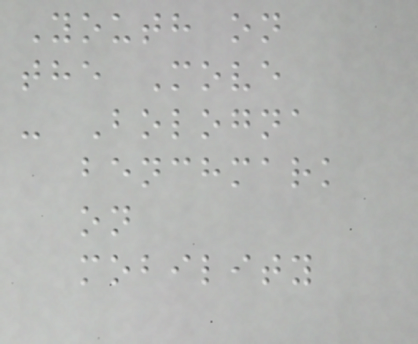Youth on
the Move
- Bologna
benchmark
on
mobility
